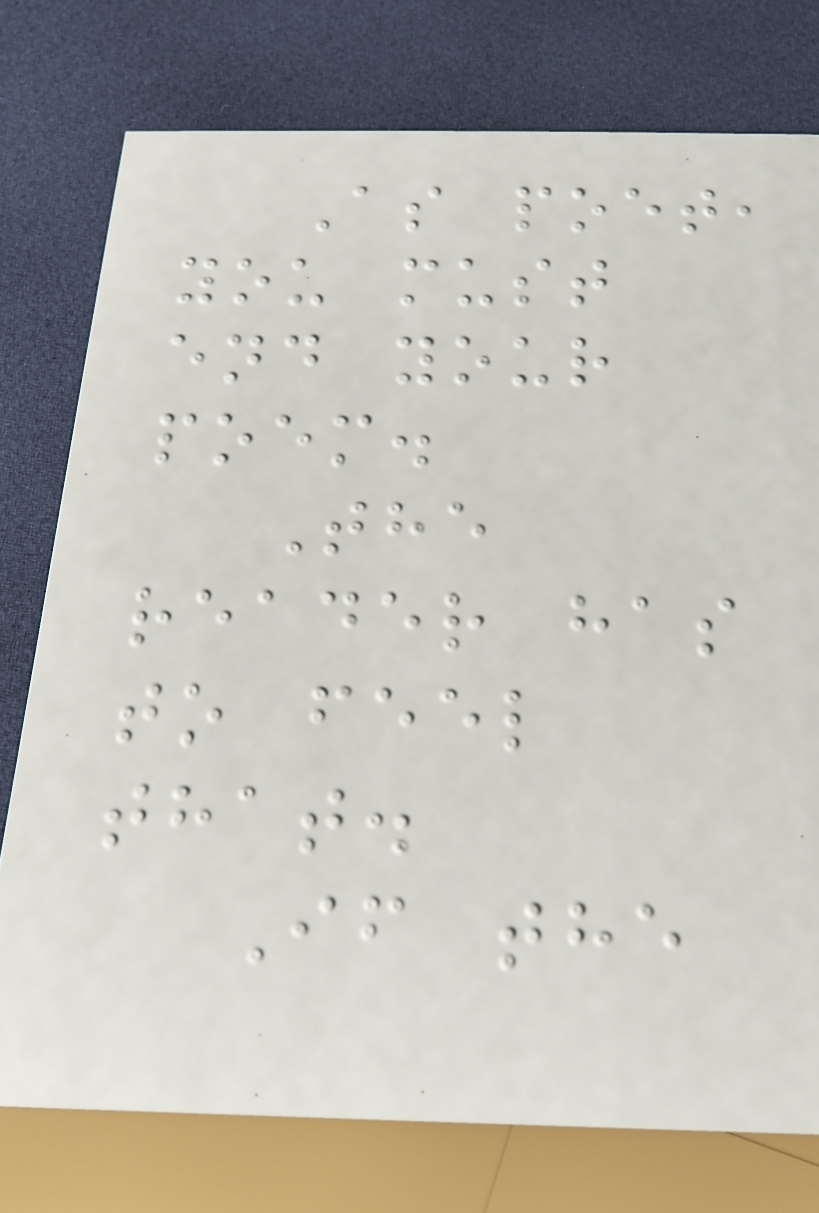As poet,
you must
end your
poem.
The
reader has
to feel
that.
If the
